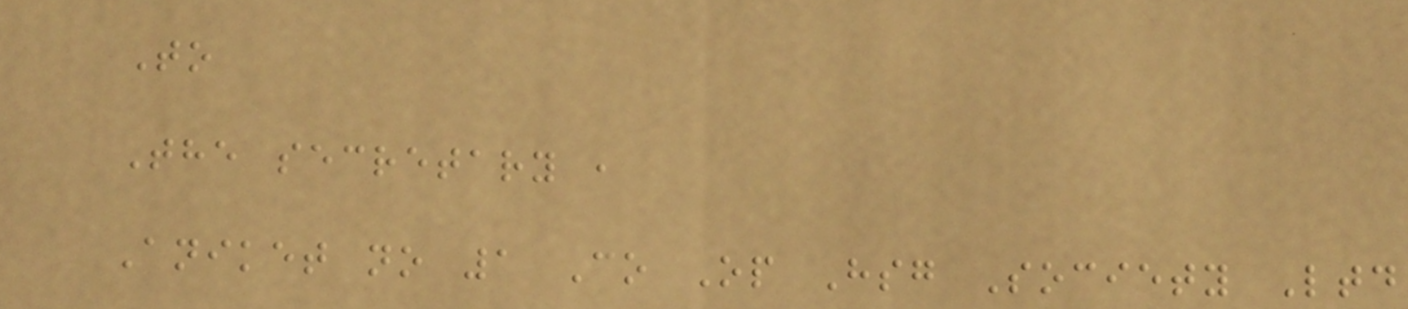To
The secretary ,
Aniket no 1 Co Op Hsg Society Ltd
